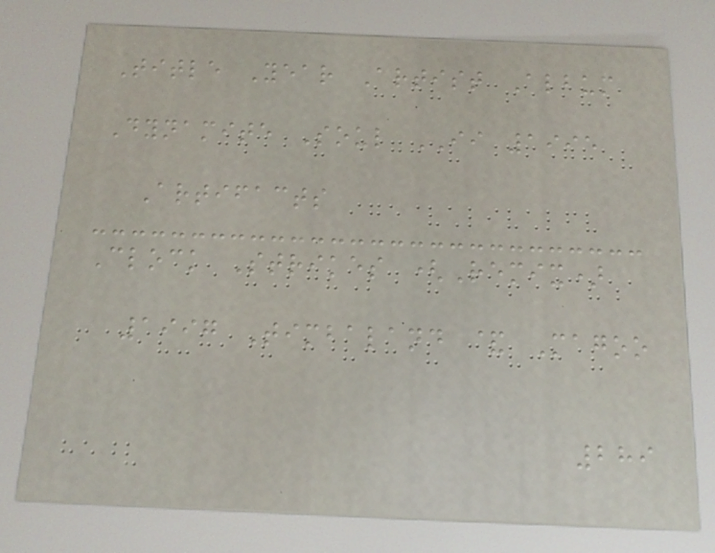Title Year Artist Album
Dynamite Soul II 1995
Artifacts
Clock Strikes (Remix)
1997 Timbaland & Magoo
289
